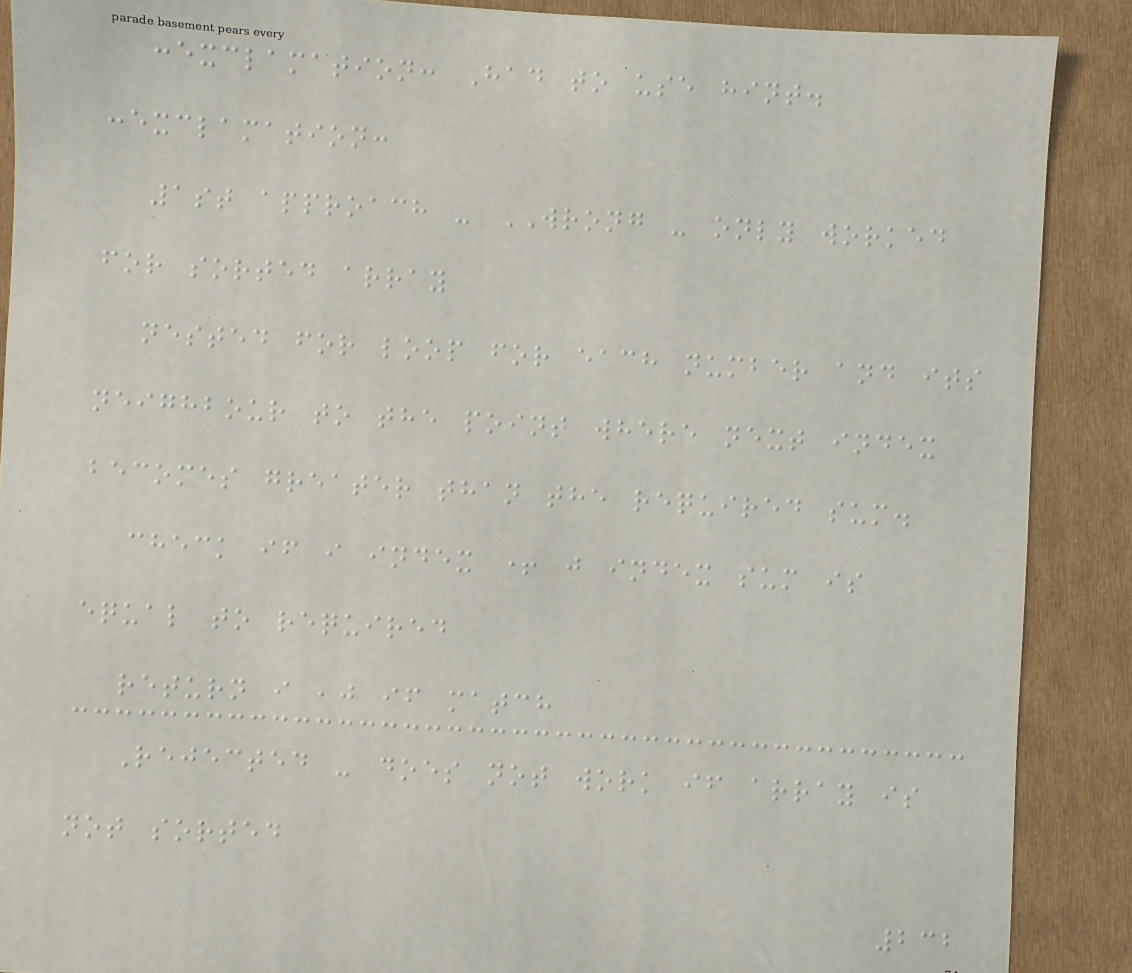:exclamation: Had to use hint.
:exclamation:
1st approach - WRONG - only worked
for sorted array
nested for loop for each number and its
neighbour to the point where next index
becomes greater than the required sum.
check if i index + j index sum is
equal to required
return i ,j if match
Rejected - does not work if array is
not sorted
232
